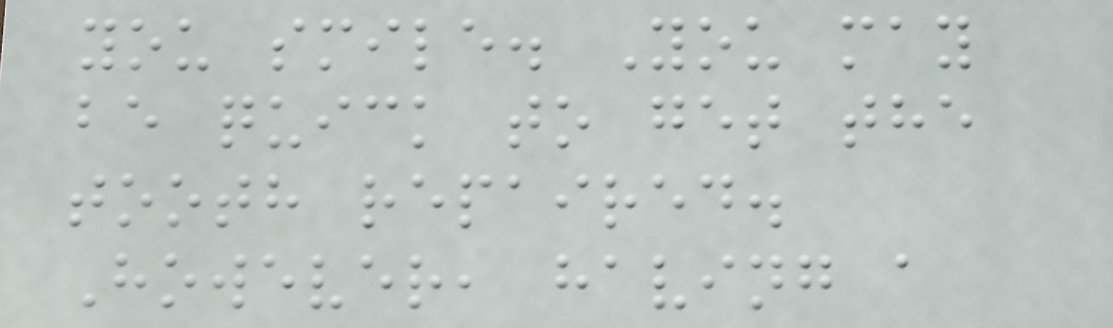you smile. You may
be quick to get the
tooth repaired.
However, having a
